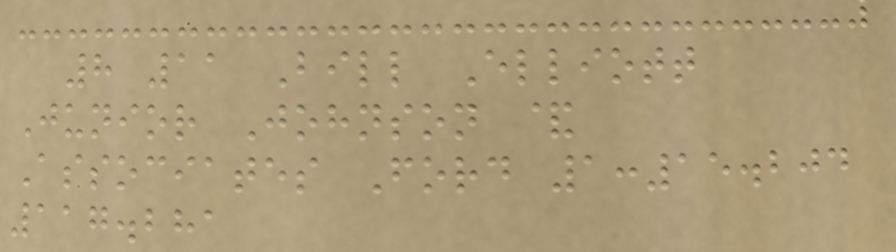8 11 Bill Elliott
Junior Johnson &
Associates Ford 1:15.204
117.281
